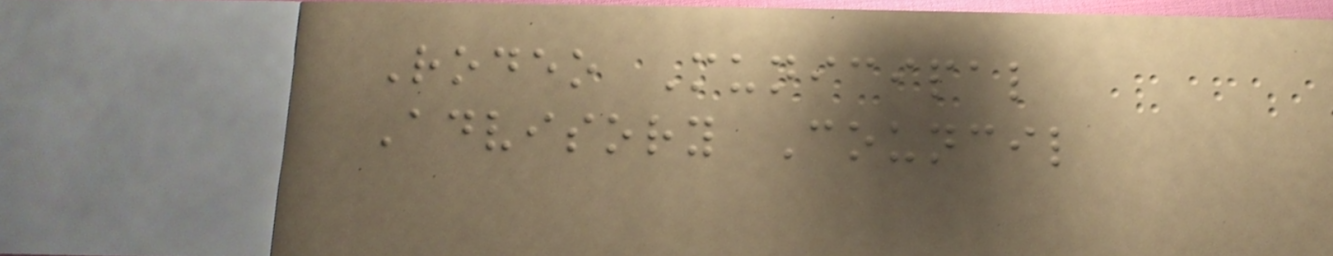Rodeo Municipal
Advisory Council
